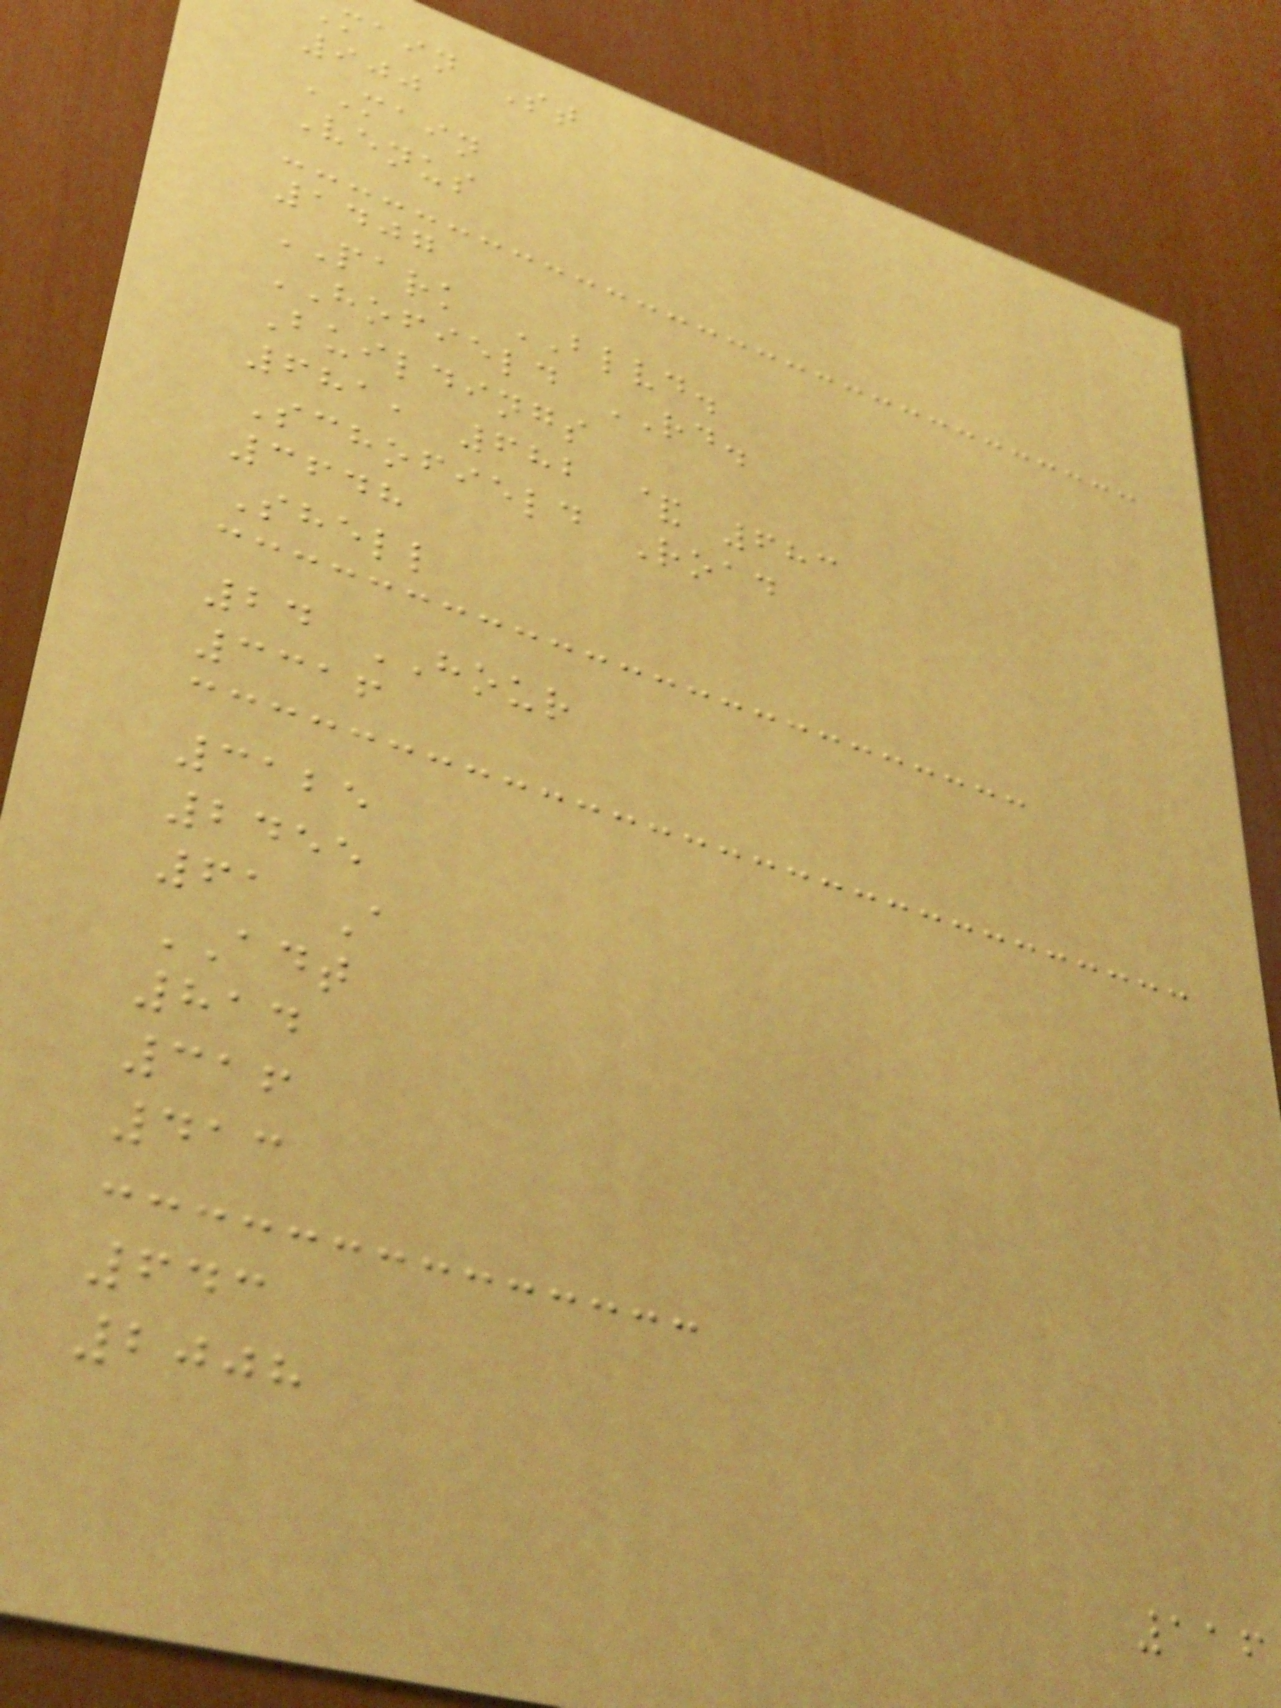main St
900
MAIN
Venus
1407
PARK BLVD.
HOFIELD RD.
Buildings
681, 682 & 683
Schofield Road
3648
Shell
24 HOUR
3316
3125
2455
61 A
ADT
814
316
413
643
2008
116
